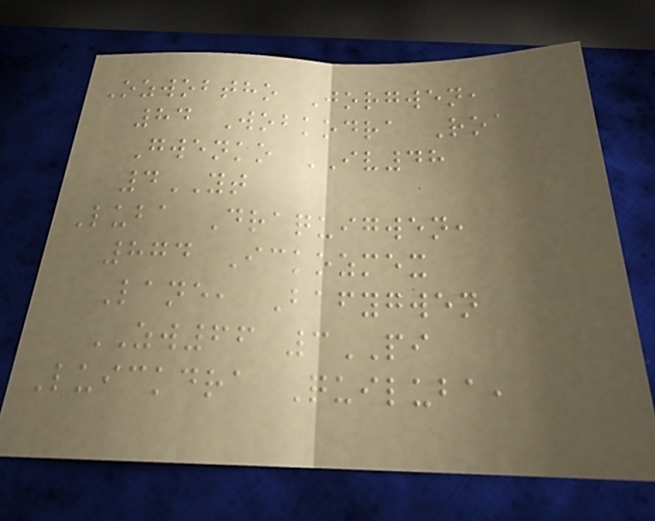Ozwobtho Jorgwen,
84 Wobkodra Road,
Gwenko IV48
4YT
Luba Draquigwen,
874 Ickozmex
Lane, Bafygwen
ZW66 3PI
Luickdra Quiluba,
